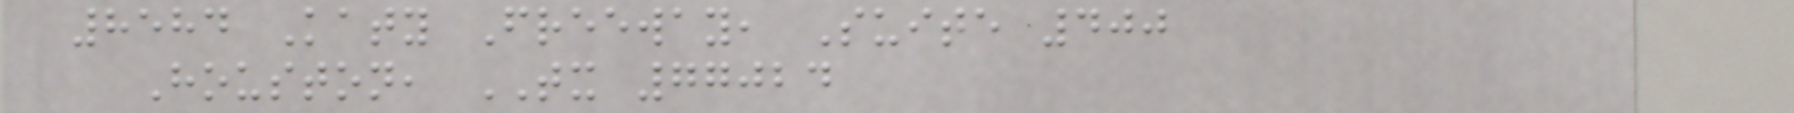8584 Katy Freeway, Suite 400
Houston, TX 77024
